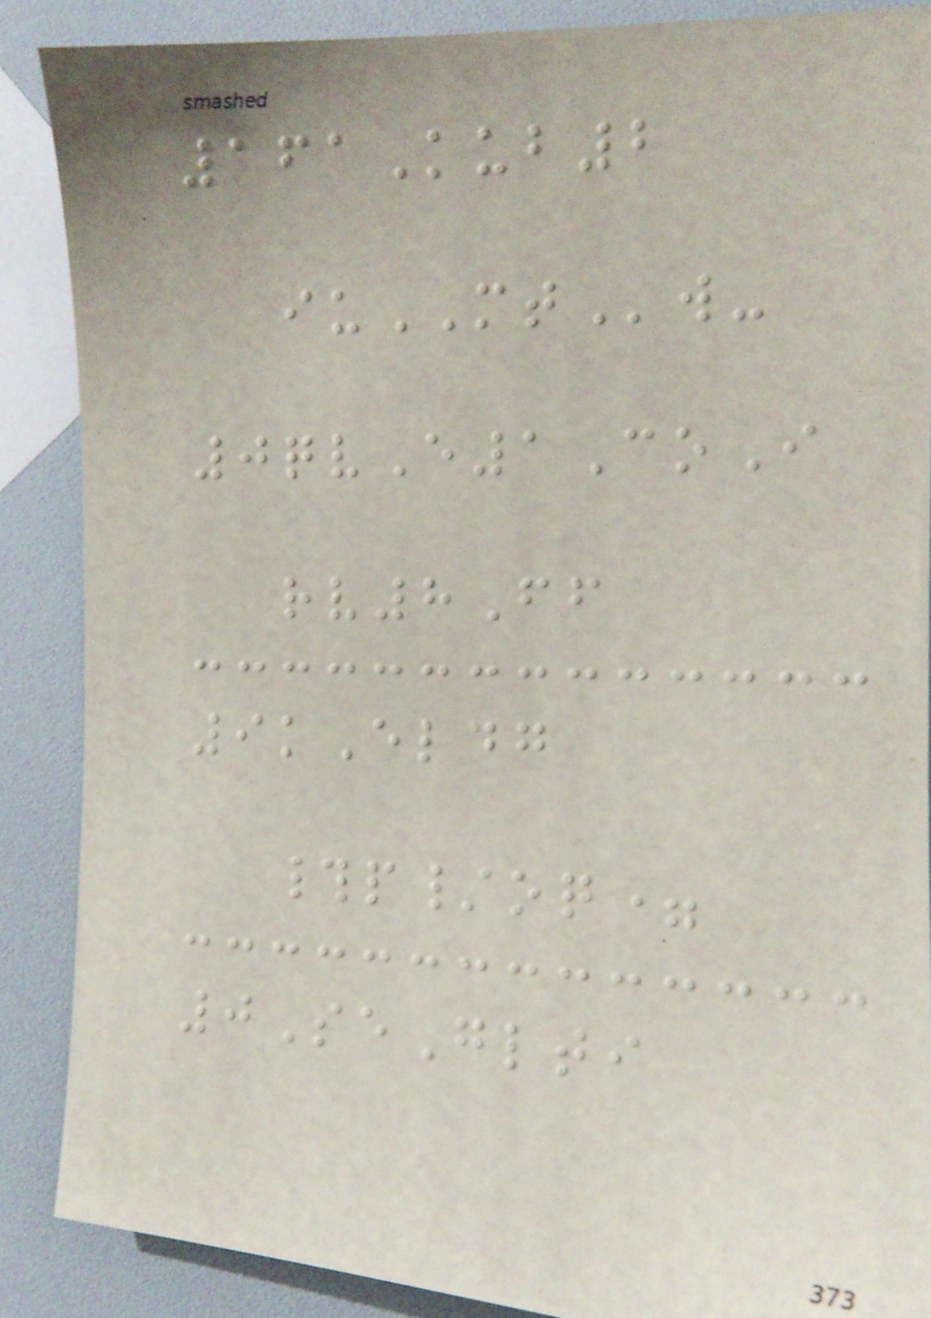161Kub2
iuMTw-
0qvE1CoI
rv8Ff
9kEldg
#p/oq=
0SeGlti
